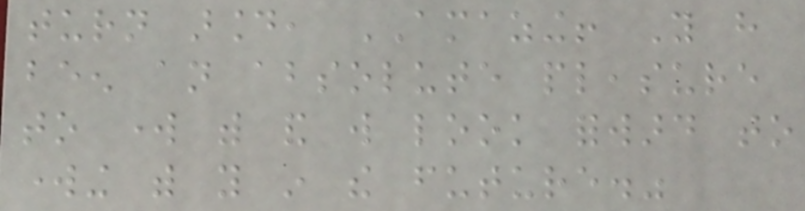turn around, AMAZING! You have
been an absolute pleasure
to work with and will look forward to
working with you in the future."
